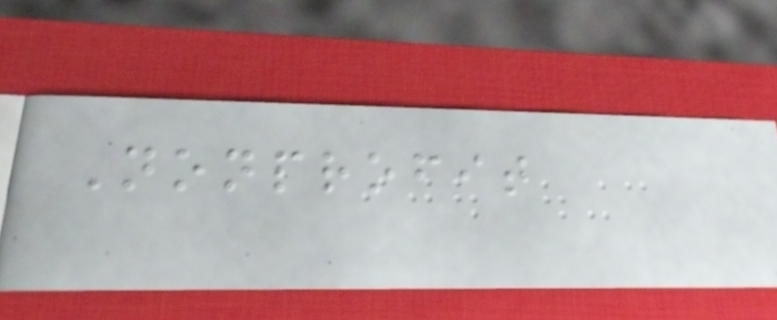Nonprofit
